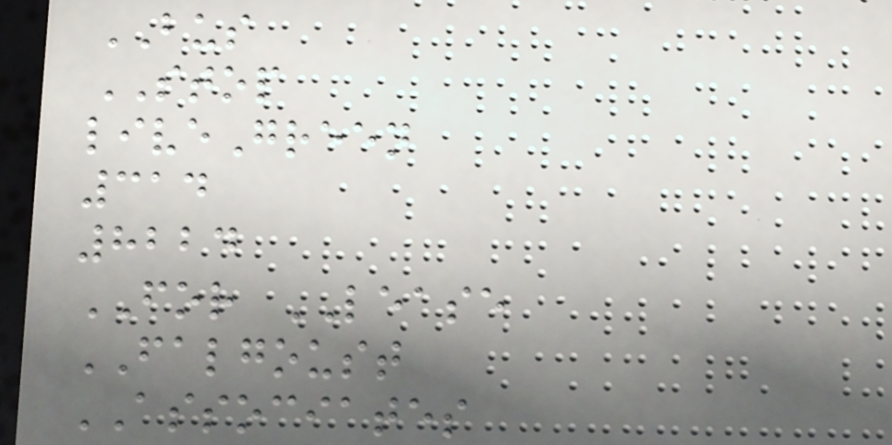BUS
STOP
liveGreen
314
8224
FOR LEASE
FALGOUST
ASSOCIATES
